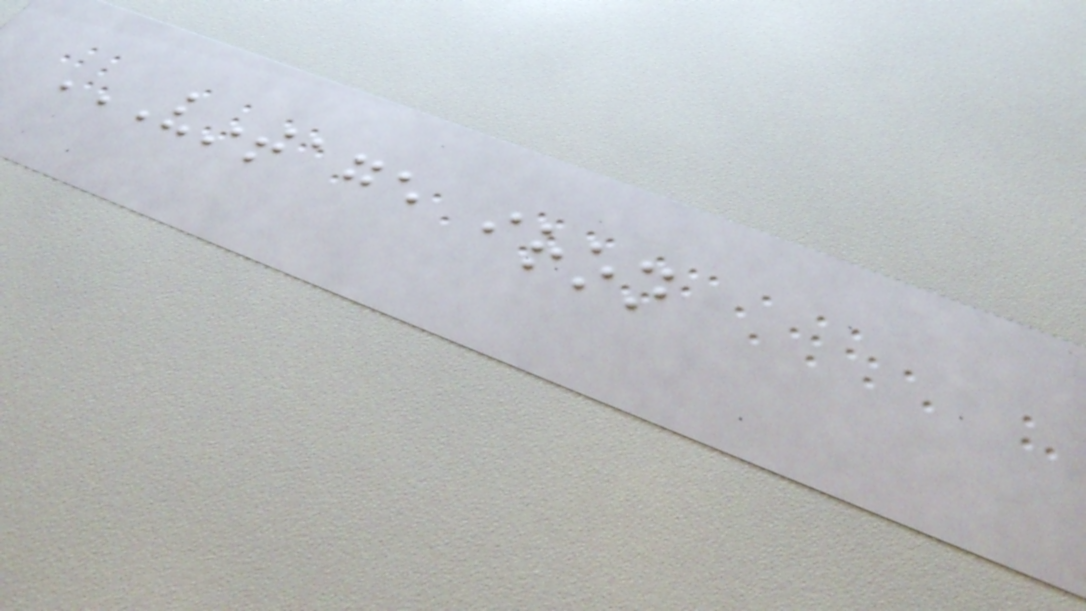VINTAGE IRON
